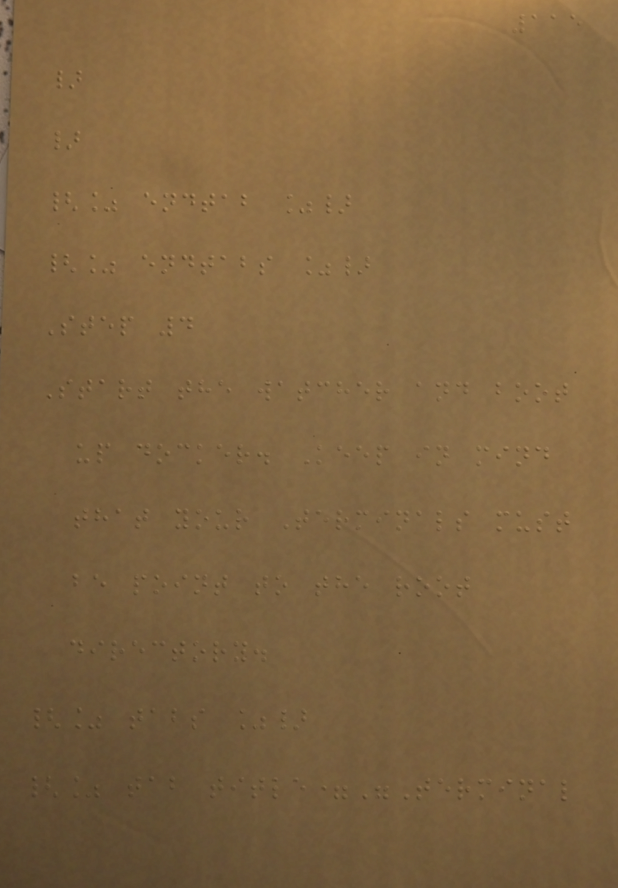115
}
}
{% endtab %}
{% endtabs %}
Step 4
Start the watcher and boot
up docker. Keep in mind
that your Terminals must
be point to the root
directory.
{% tabs %}
{% tab title="Terminal
